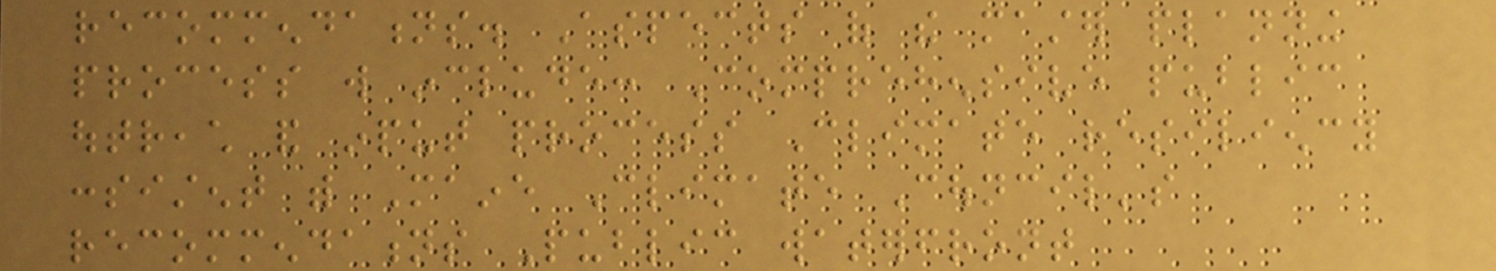recommendations. Aspects of the master planning
process will include: Comprehensive public
outreach and input process Climate resiliency
consistent with Maine Climate Council's
recommendations Public waterfront
